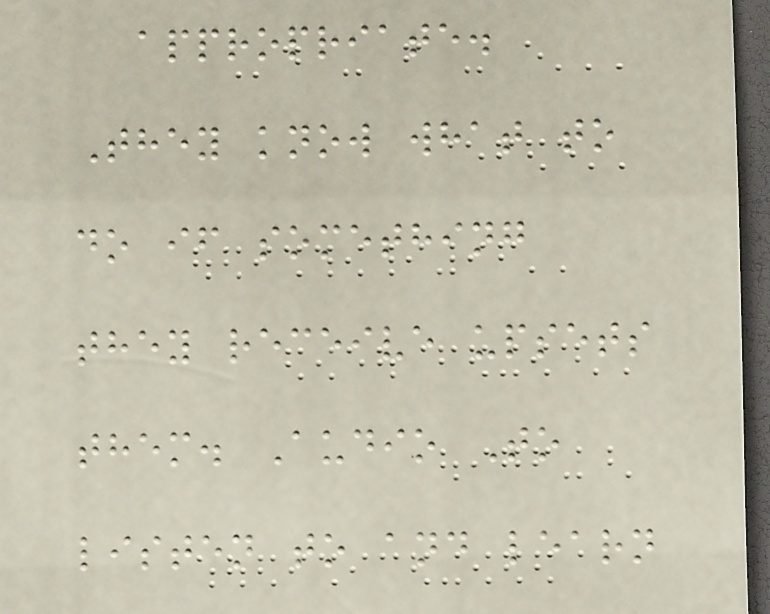appropriate.
They know what to
do if something
they receive upsets
them. Audio To
listen to and learn
